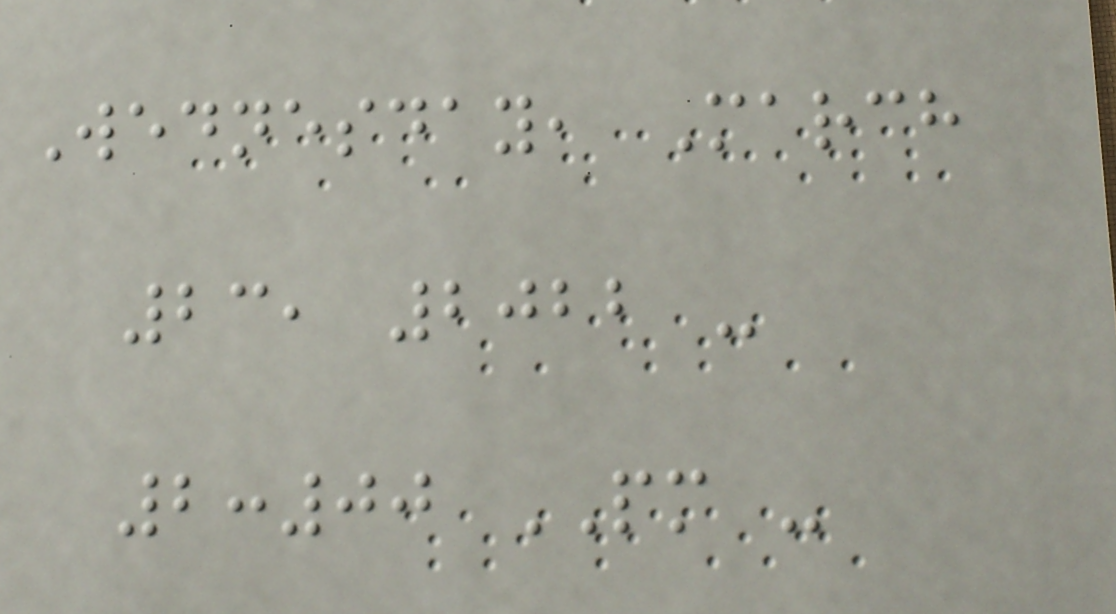Wednesday, March
23, 2022 -
2:00 PM -
